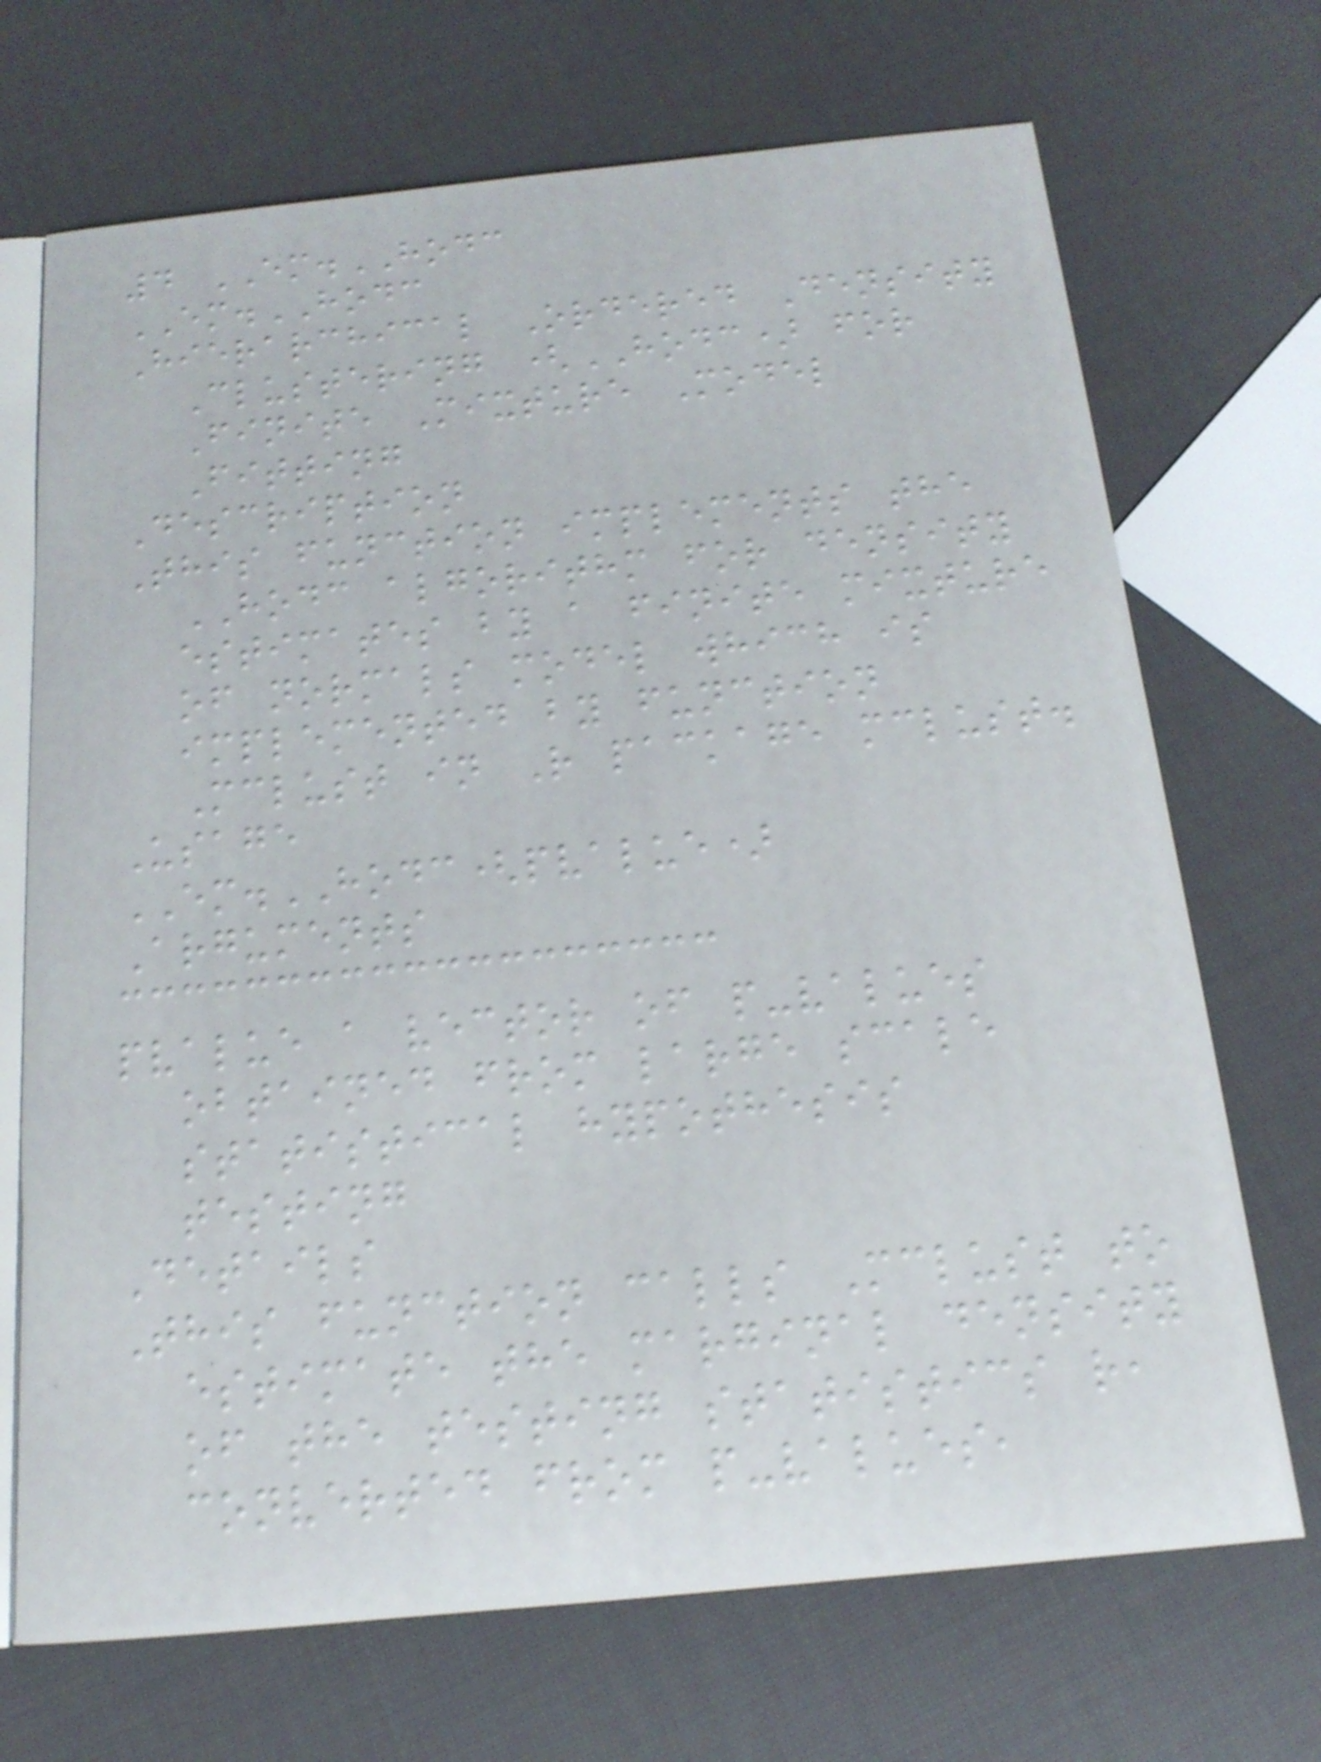4 EM.HODC
EM.HODC
Hierarchical Ordered Density
Clustering (HODC) for
Finite Mixture Model
Fitting
Description
This function implements the
HODC algorithm for density
estimates by a finite mixture
of normals model which is
implemented by function
Mclust in R package mclust.
Usage
EM.HODC(pvalue)
Arguments
pvalue a vector of p-values
obtained from large scale
statistical hypothesis
testing
Details
This function calls Mclust to
estimate the marginal density
of the testing statistics r,
converted from p-values,
